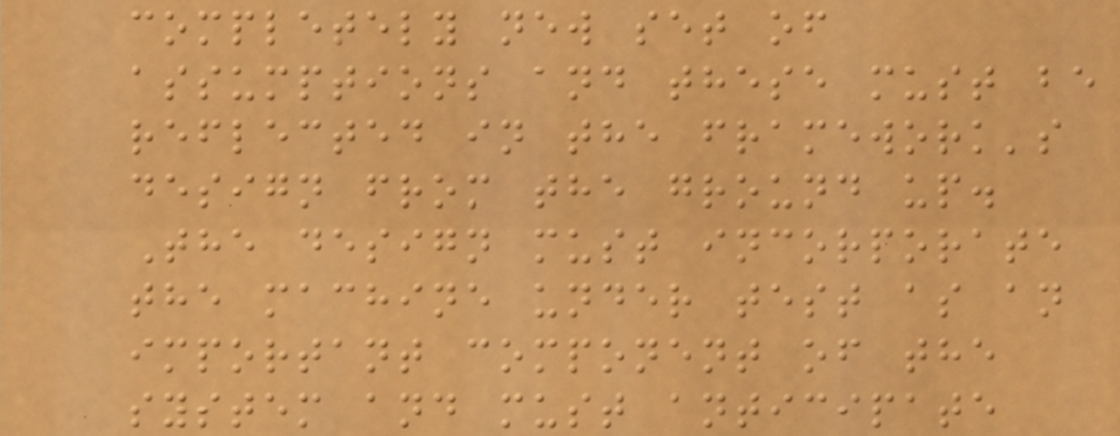completely new set of
assumptions and these must be
reflected in the framework's
design from the ground up.
The design must incorporate
the machine under test as an
important component of the
system and must anticipate
